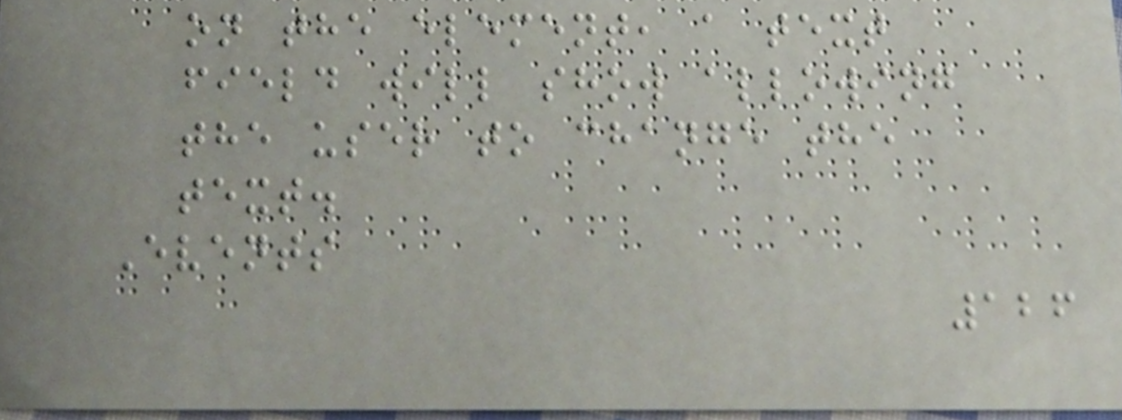on the element, a text
field will show allowing
the user to change the
text.
Events
126
